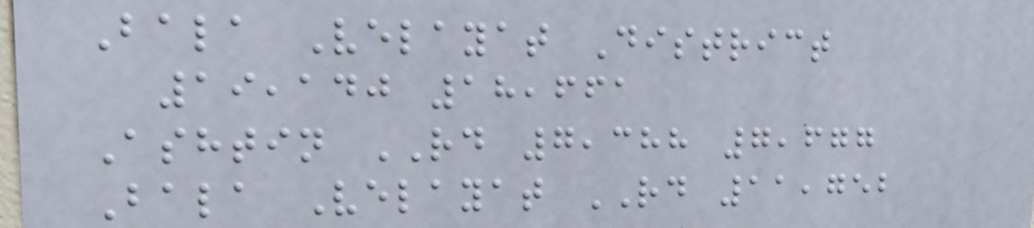Bala Velayat District
19,140 18,661
Ashtin RD 7,388 7,677
Bala Velayat RD 11,752
